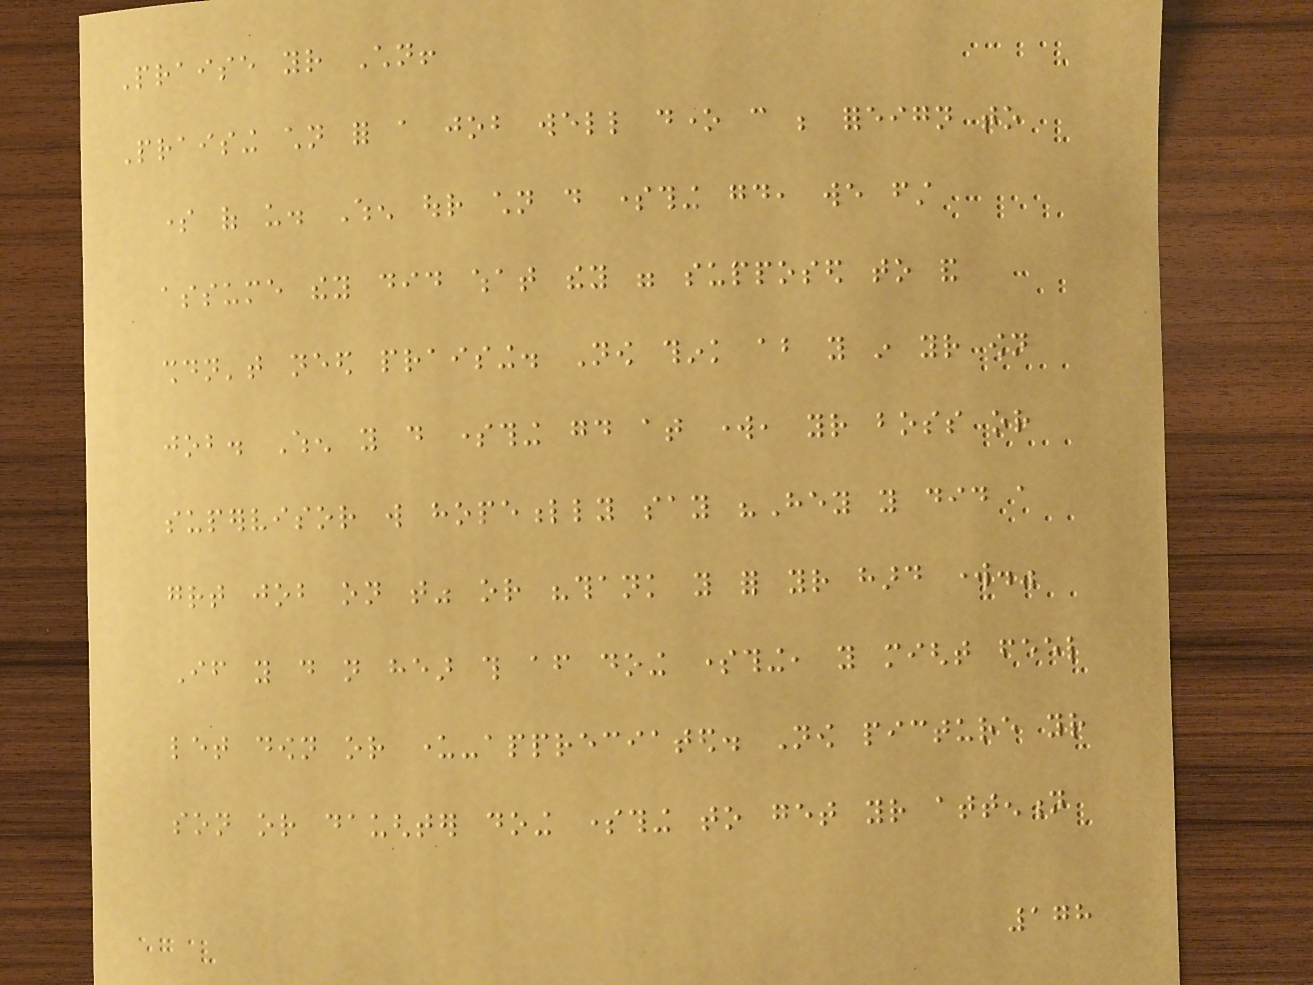Praise your Children!
Praising children for a job well done can be foreign to
some of us. When our children do something good, we first
assume they did what they were supposed to and
shouldn't need praising. Now think about you in your own
job. When you do something good at work, your boss or
supervisor will hopefully say "Hey you did a
great job on that" or "thank you for your hard work."
If you do not hear this after doing something, you might feel
let down or under-appreciated. Now picture your
son or daughter doing something to get your attention
178
